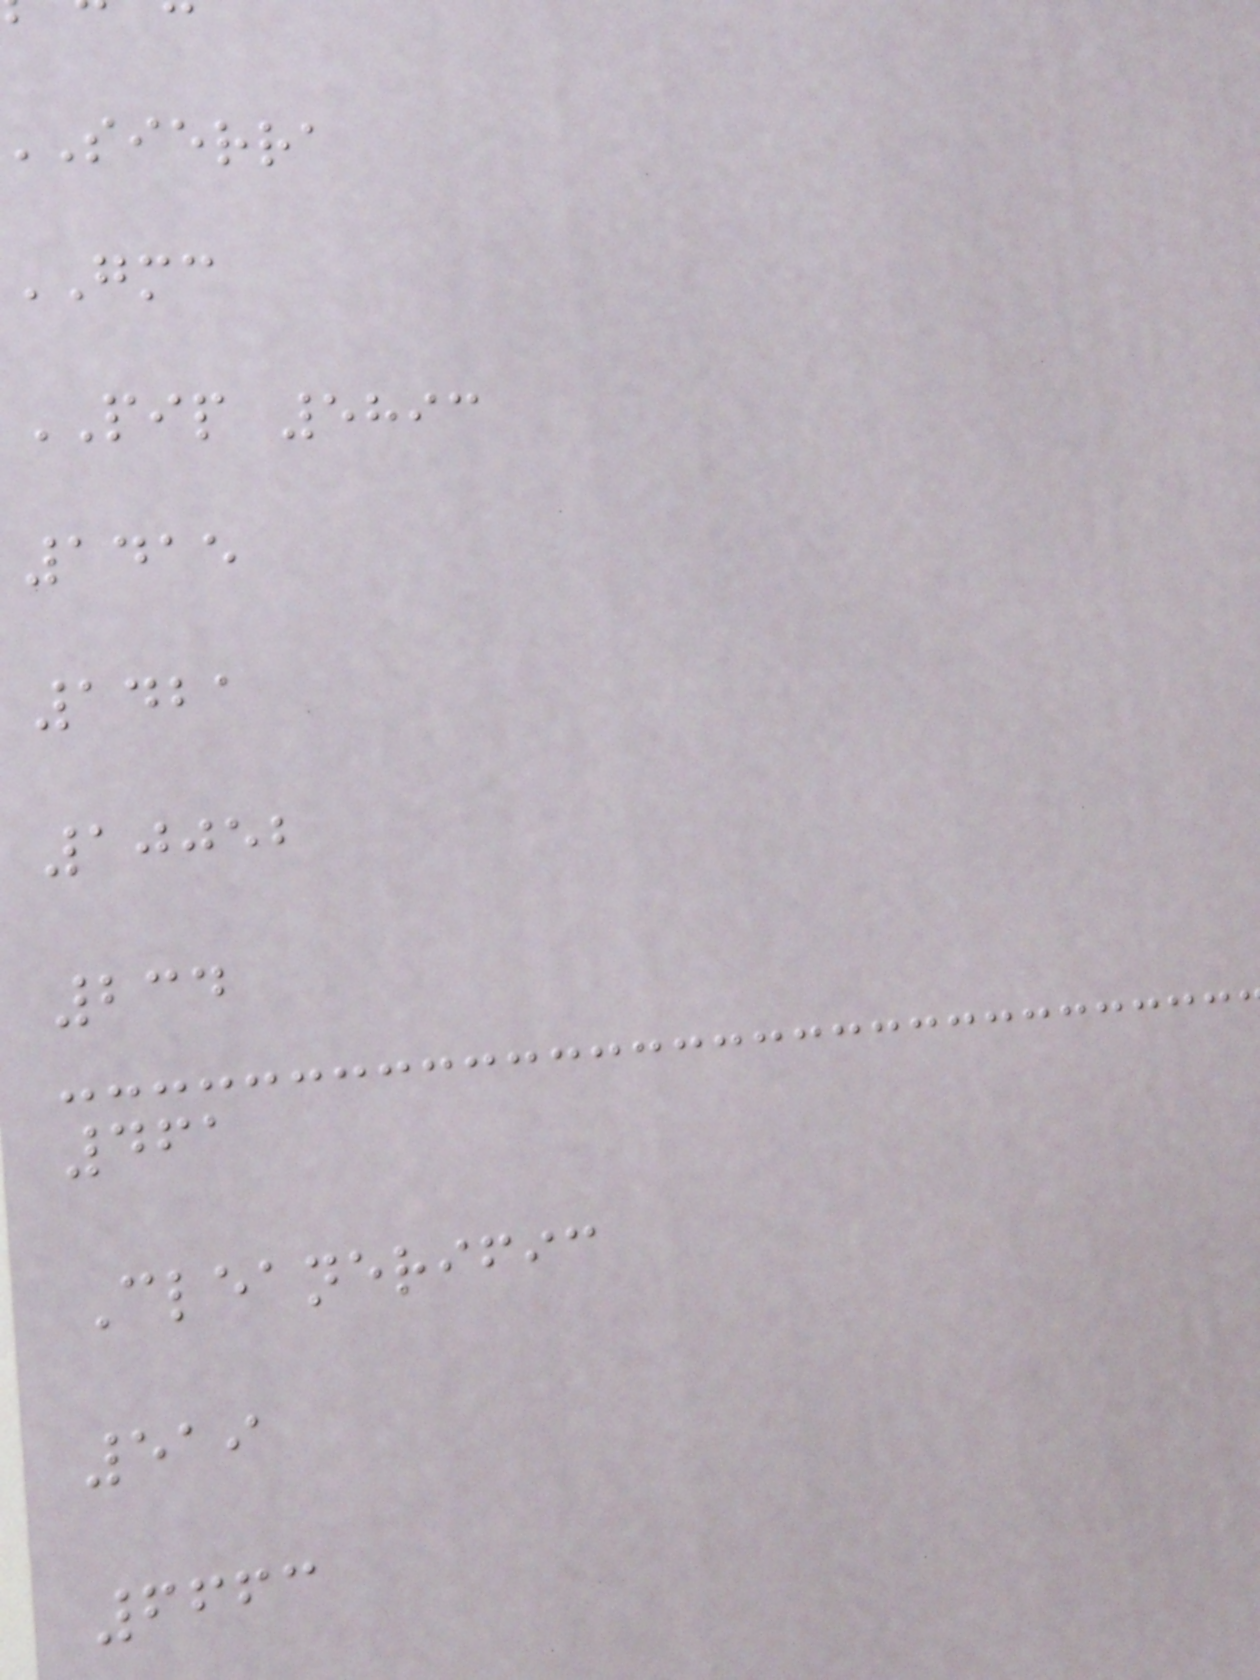sierra
GMC
PIP 5893
1415
1421
10052
234
461
Cleanerific
519
6663
